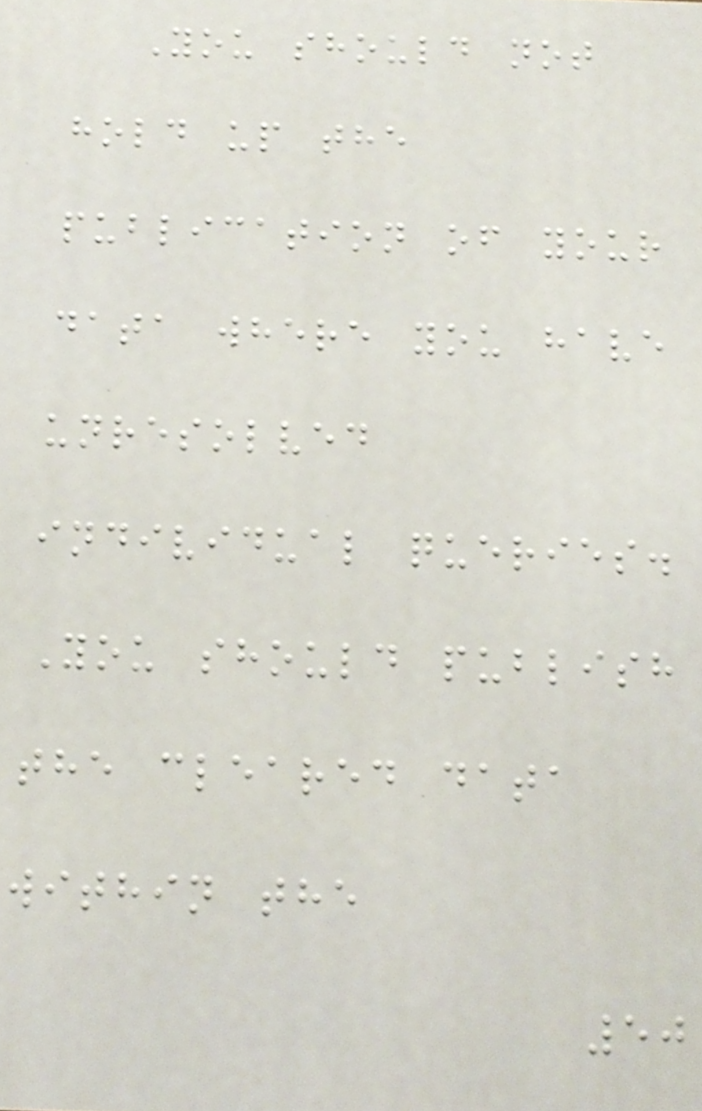You should not
hold up the
publication of your
data where you have
unresolved
individual queries.
You should publish
the cleared data
within the
50
